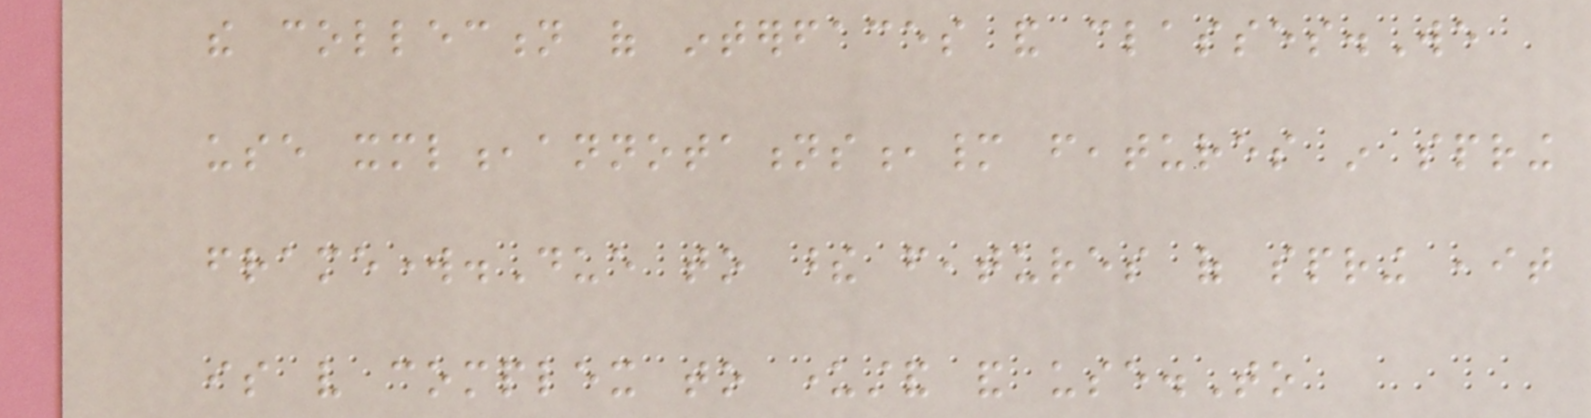the collection of interfaces and classes.We
use xml,annotations,many features in spring
framework.Due to these features of spring ,it
is very complex to understand and use.To
